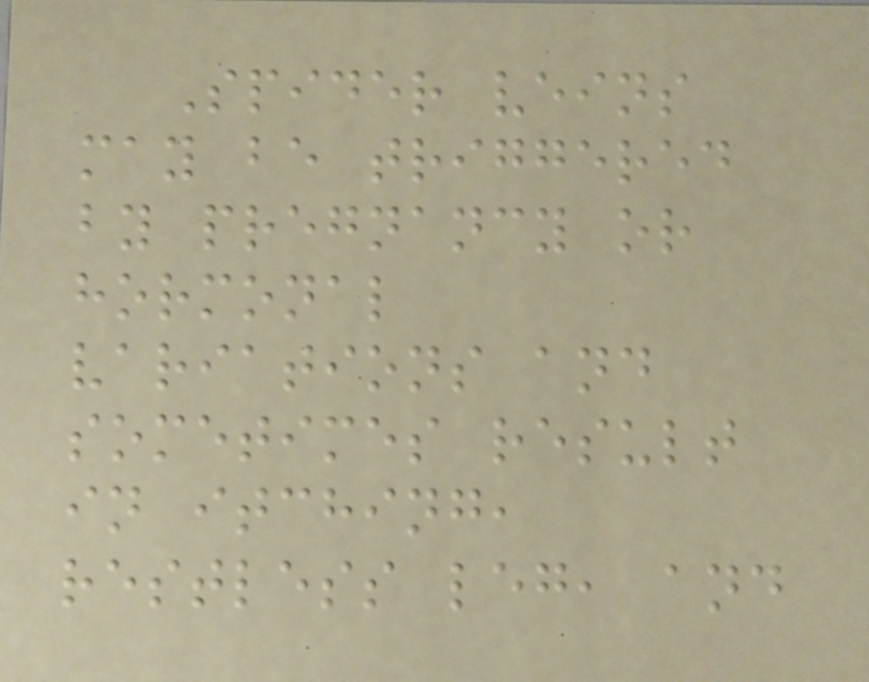Spider veins
may be triggered
by pregnancy or
hormonal
variations and
sometimes result
in itching,
restless leg, and
